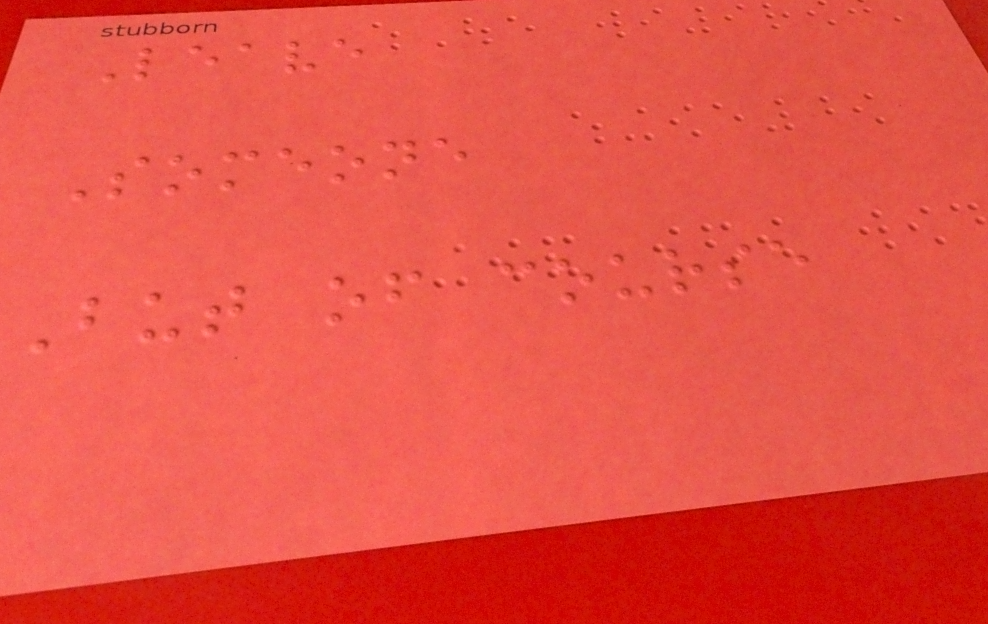Leave
Someone
But of course
